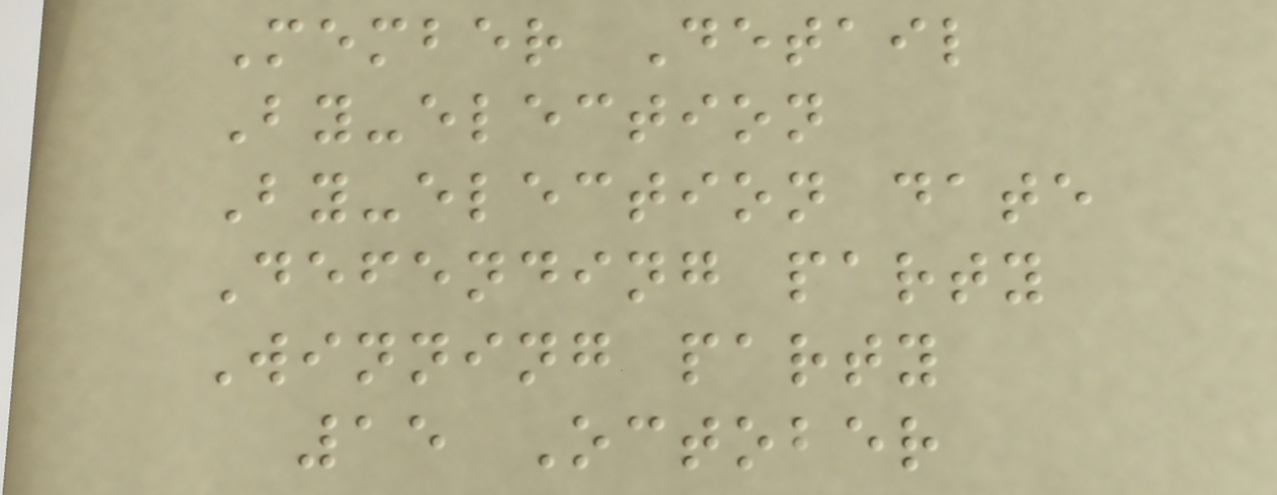Member Detail
By-election
By-election date
Defending party
Winning party
15 October
